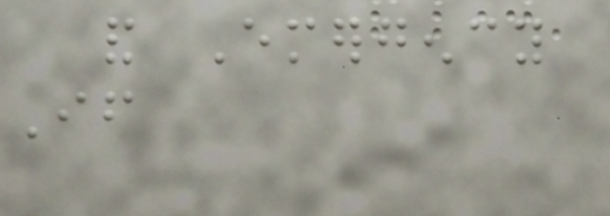and Emergency
If
